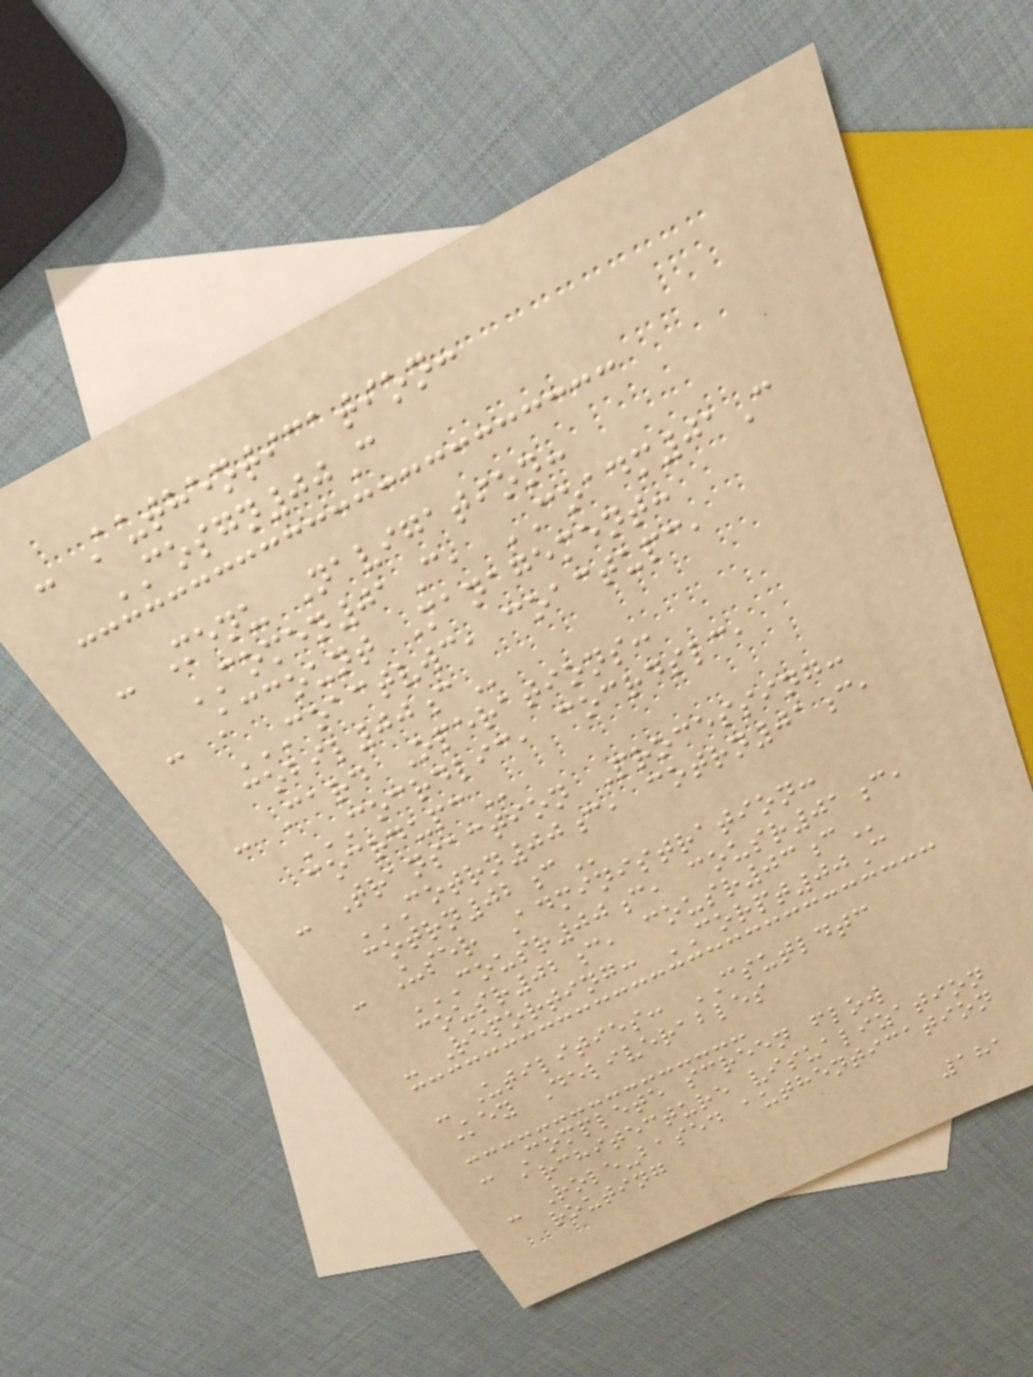- Authentication:
COSGN00C
- Menu Navigation:
COMEN01C, COADM01C
- Account Management:
COACTVWC, COACTUPC,
COBIL00C
- Card Operations:
COCRDLIC, COCRDSLC,
COCRDUPC
- Transaction Processing:
COTRN00C, COTRN01C,
COTRN02C
- User Administration:
COUSR00C, COUSR01C,
COUSR02C, COUSR03C
- Reporting: CORPT00C
- Utilities: CSUTLDTC
Key Deliverables
- Complete screen flow
architecture visualization
- Role-based authentication
routing
181
